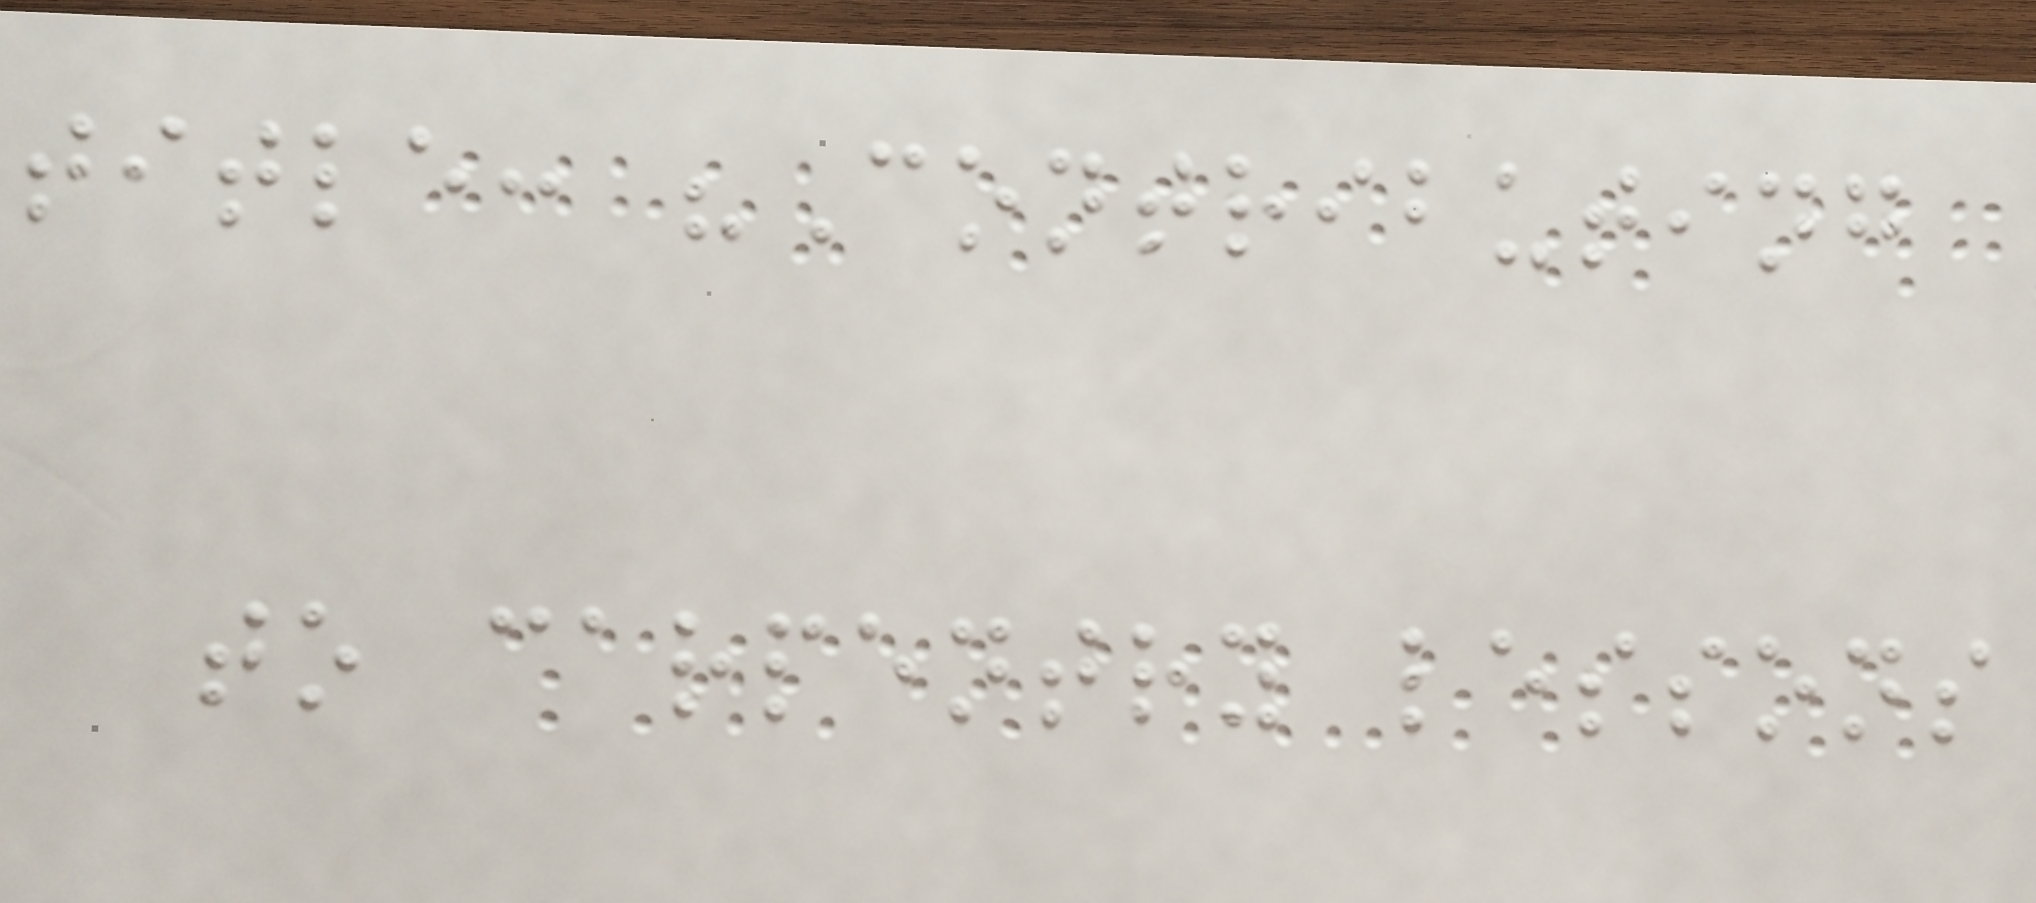title: "Contributing
to carpentry lessons
